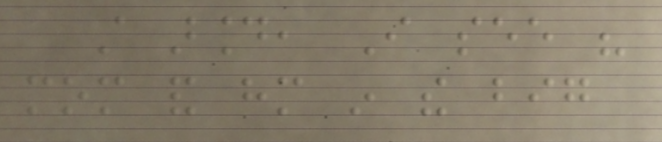still around, I see his
mom and him in the big
